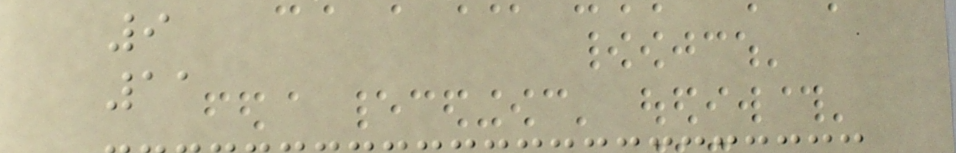9
11
